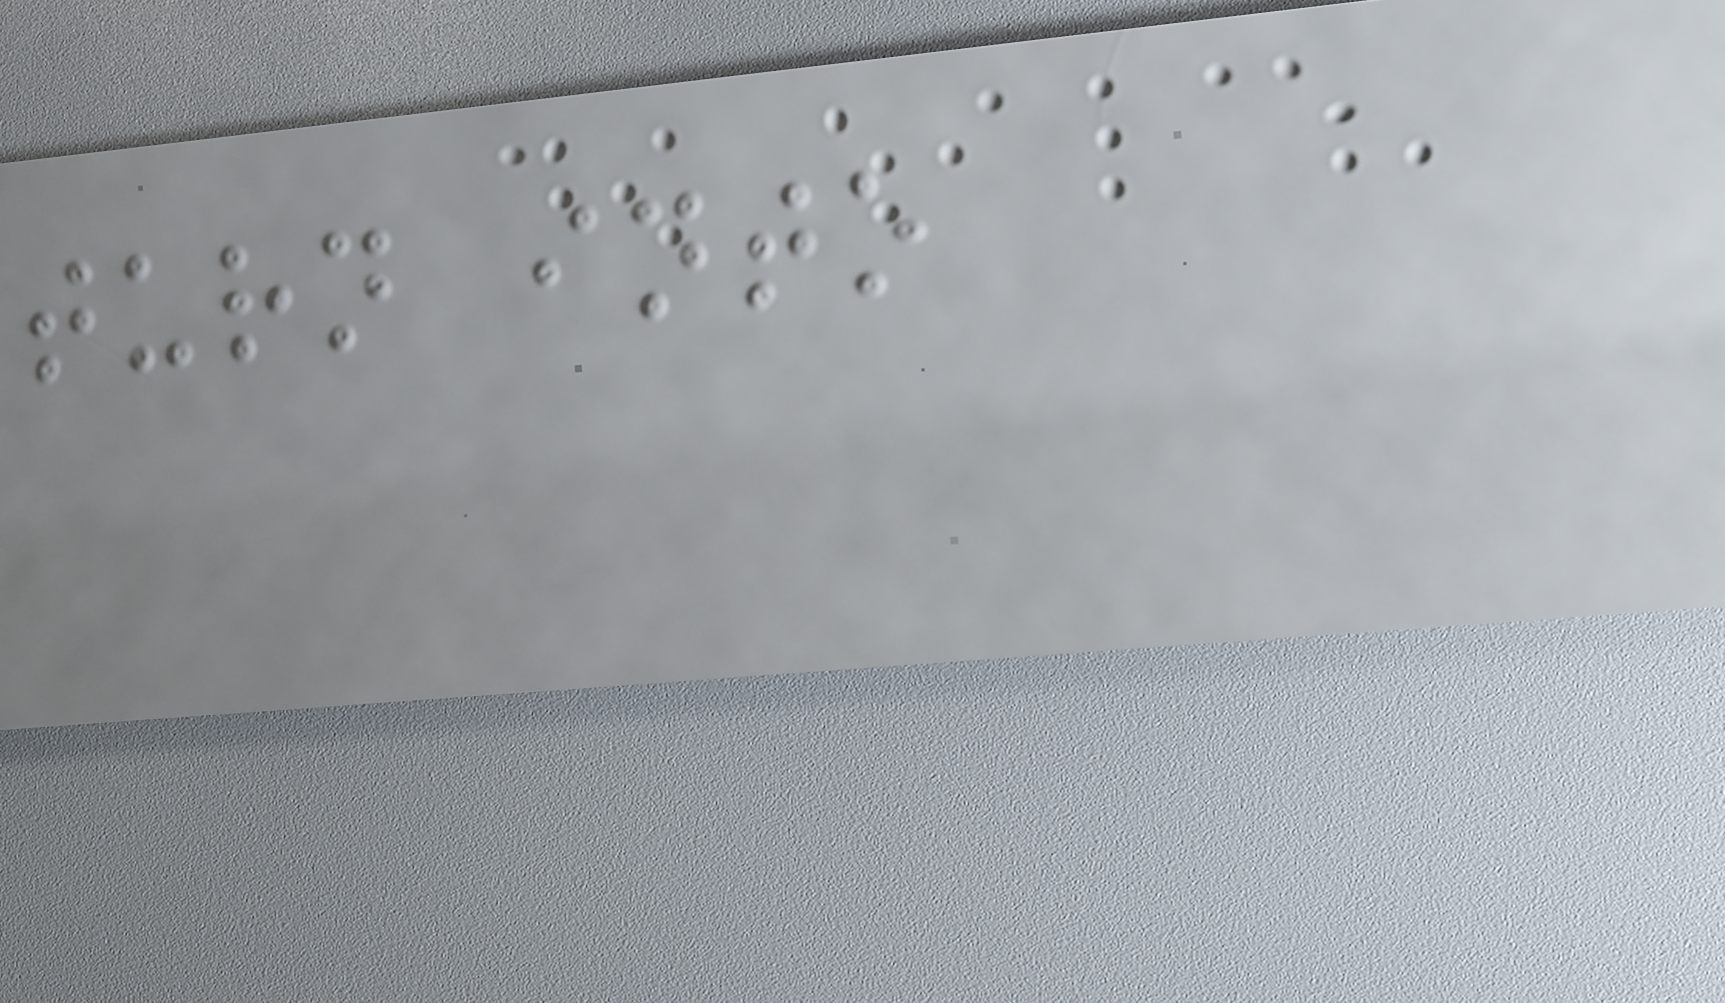turn into
